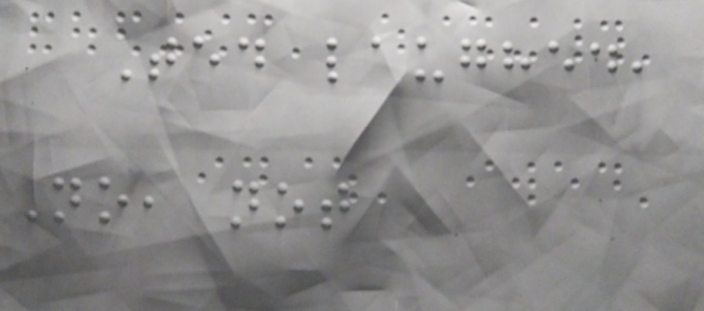Ted laughed,
No, not
